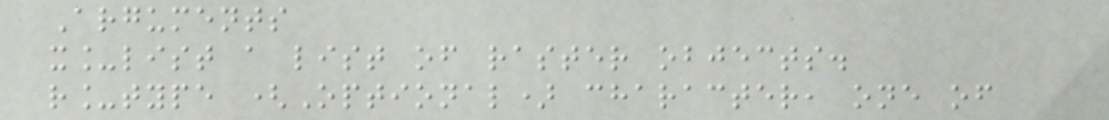Arguments
x_list a list of raster objects.
r_type (Optional) character, one of
